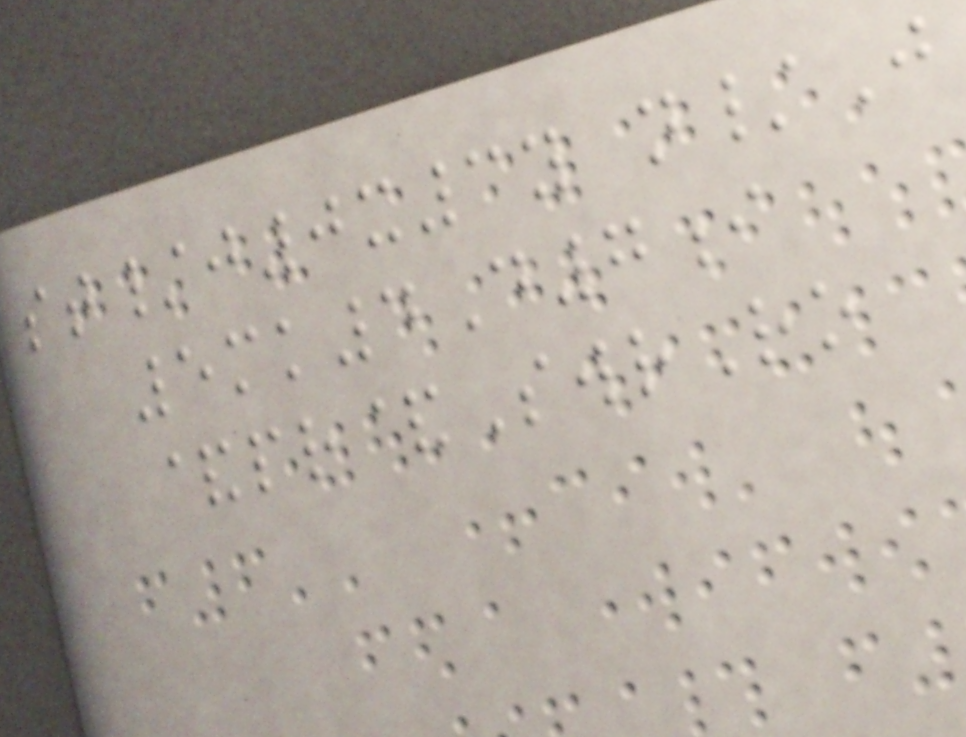st/j0x3y n/J
5mk4D7i
&pr&SwrRo
